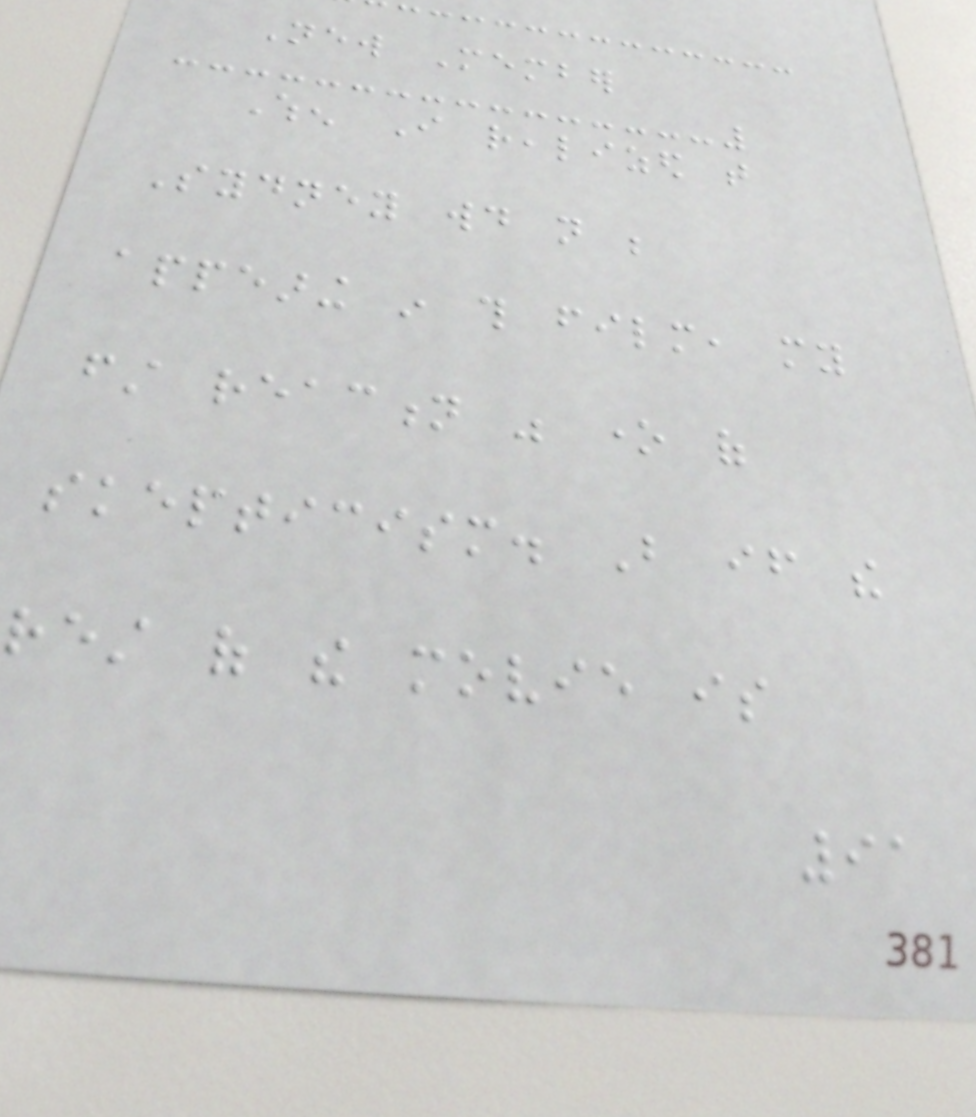New Member
When I realized that
Sydney would not be
appearing in this film, my
first reaction was one of
skepticism. But if the
rest of the movie is
91
